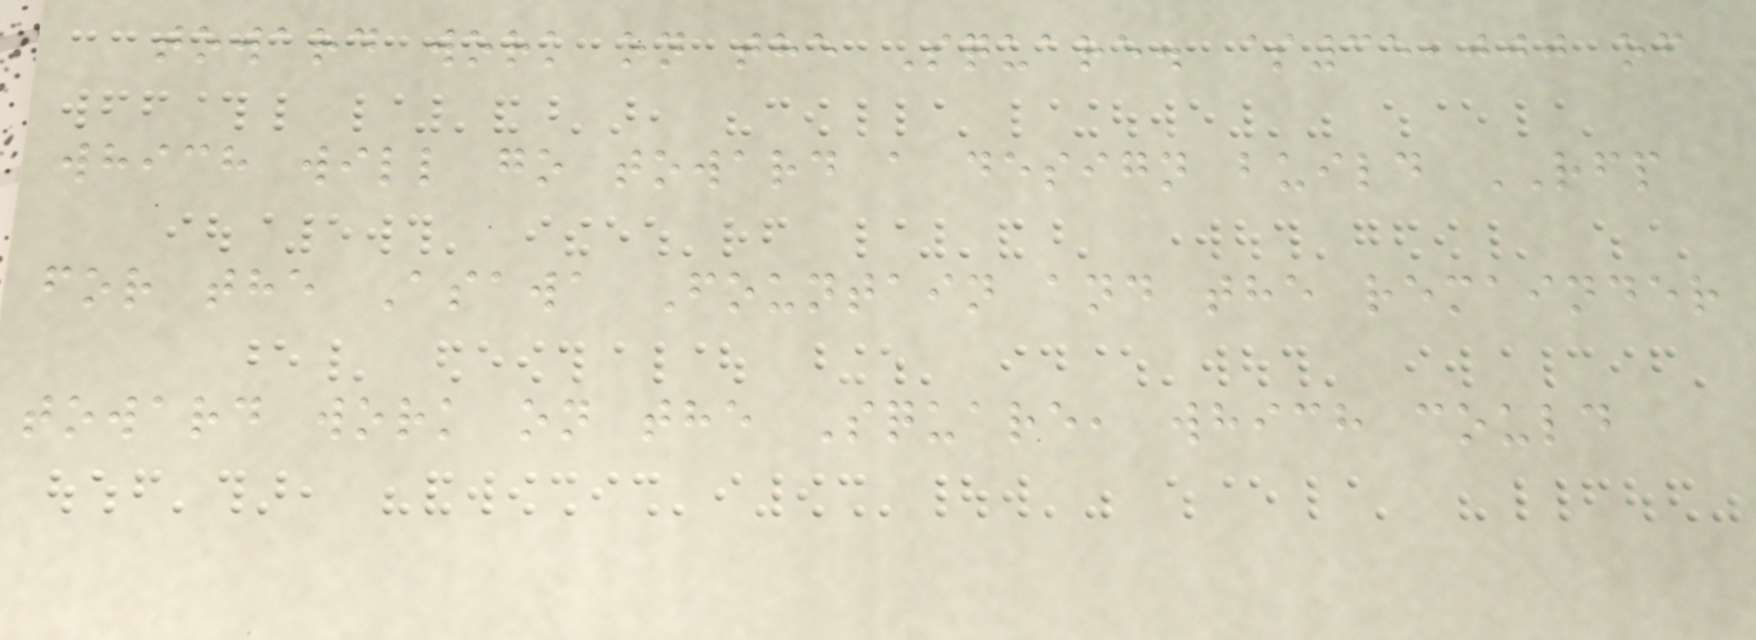toward work on the Square. $35,000 of
which will go toward a design build RFP
for the Asawa Fountain and the remainder
toward work on the Square, which could
